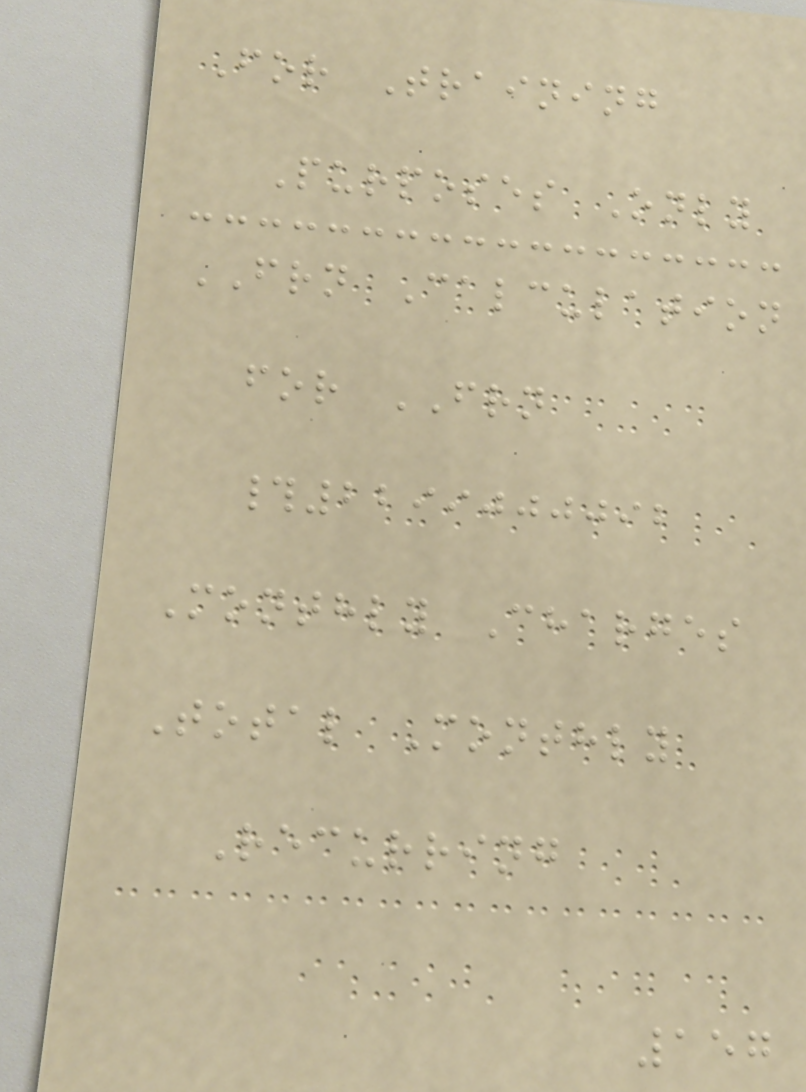For Training
Purposes Only
FRN Calculation
for FRN
#2299000092
Monthly Charges
Total Monthly
Recurring
157
